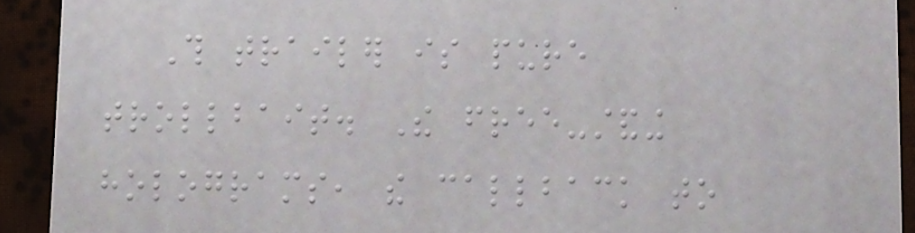This trailer is pure
trollbait. The free-standing
holograms, the callback to
